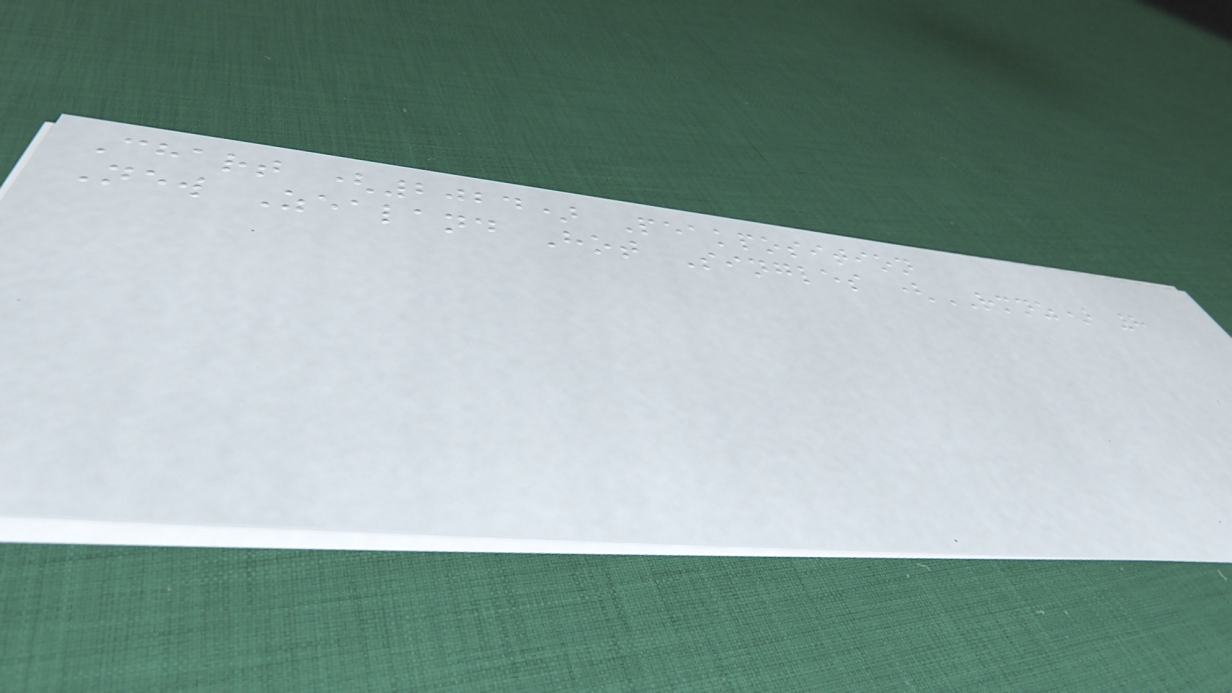Chart (2024) Peakposition
New Zealand Hot Singles (RMNZ) 8
